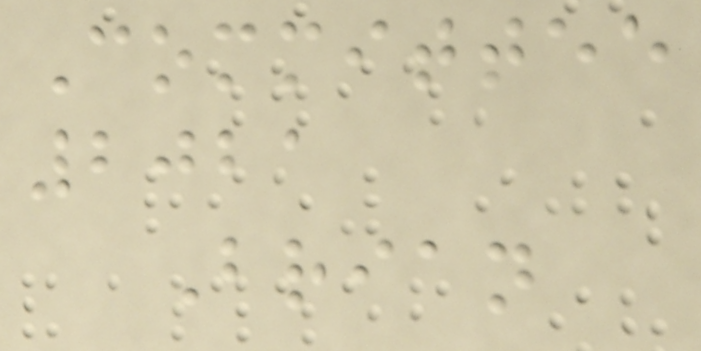Committee
2021
Brian
